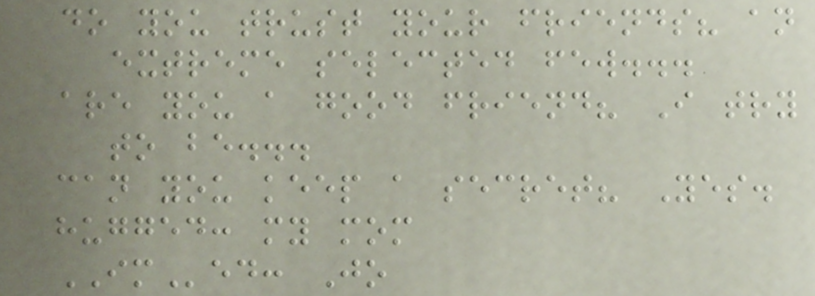do you trust your friends? an
extreme selected few...
are you a good friend? I try
to be...
can you keep a secret? Yes.
hugged: my mom
IMed: Jo
